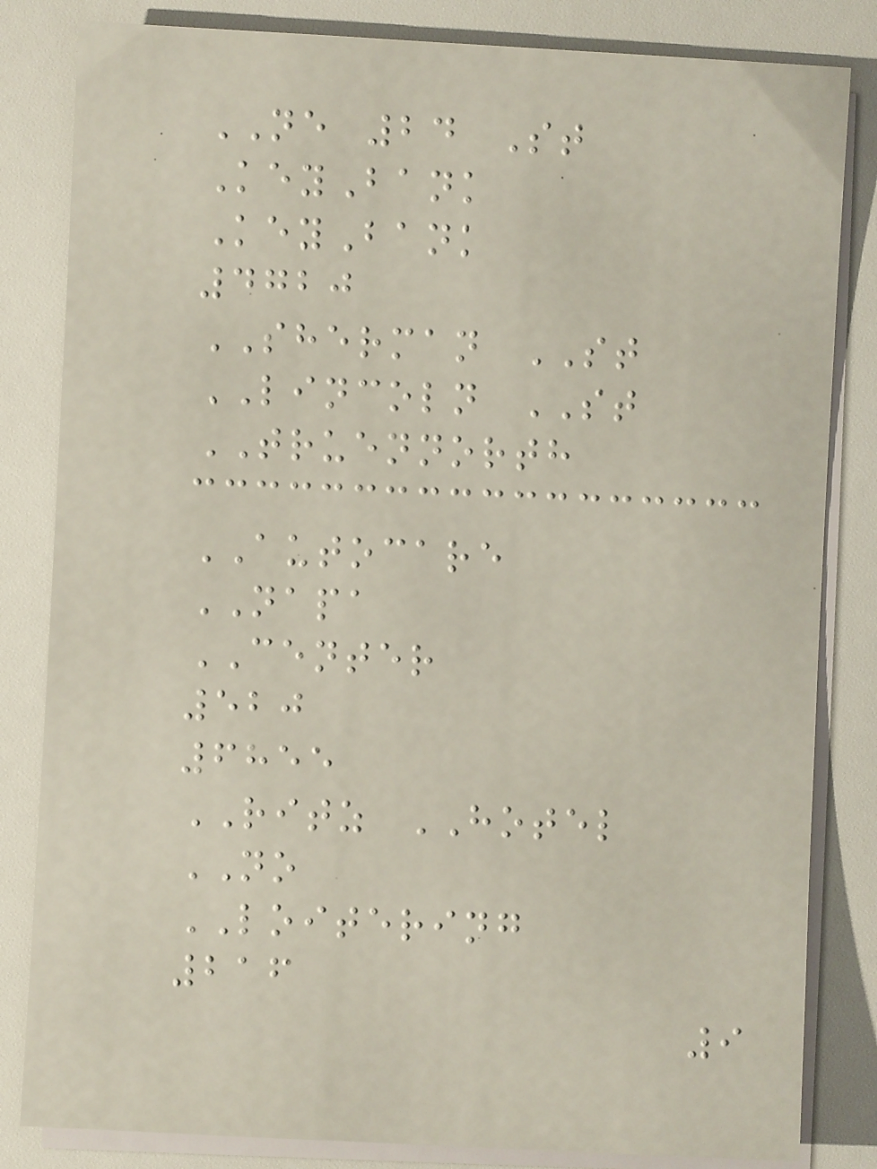NE 24 St
KeyBank
KeyBank
4720
SHERMAN ST
LINCOLN ST
TRUENNORTH
AUTOCARE
NAPA
CENTER
520
6855
RITZ HOTEL
NO
LOITERING
216
9
